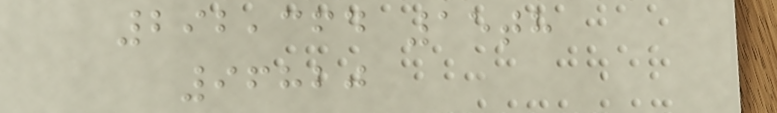292,364 15th
96820
